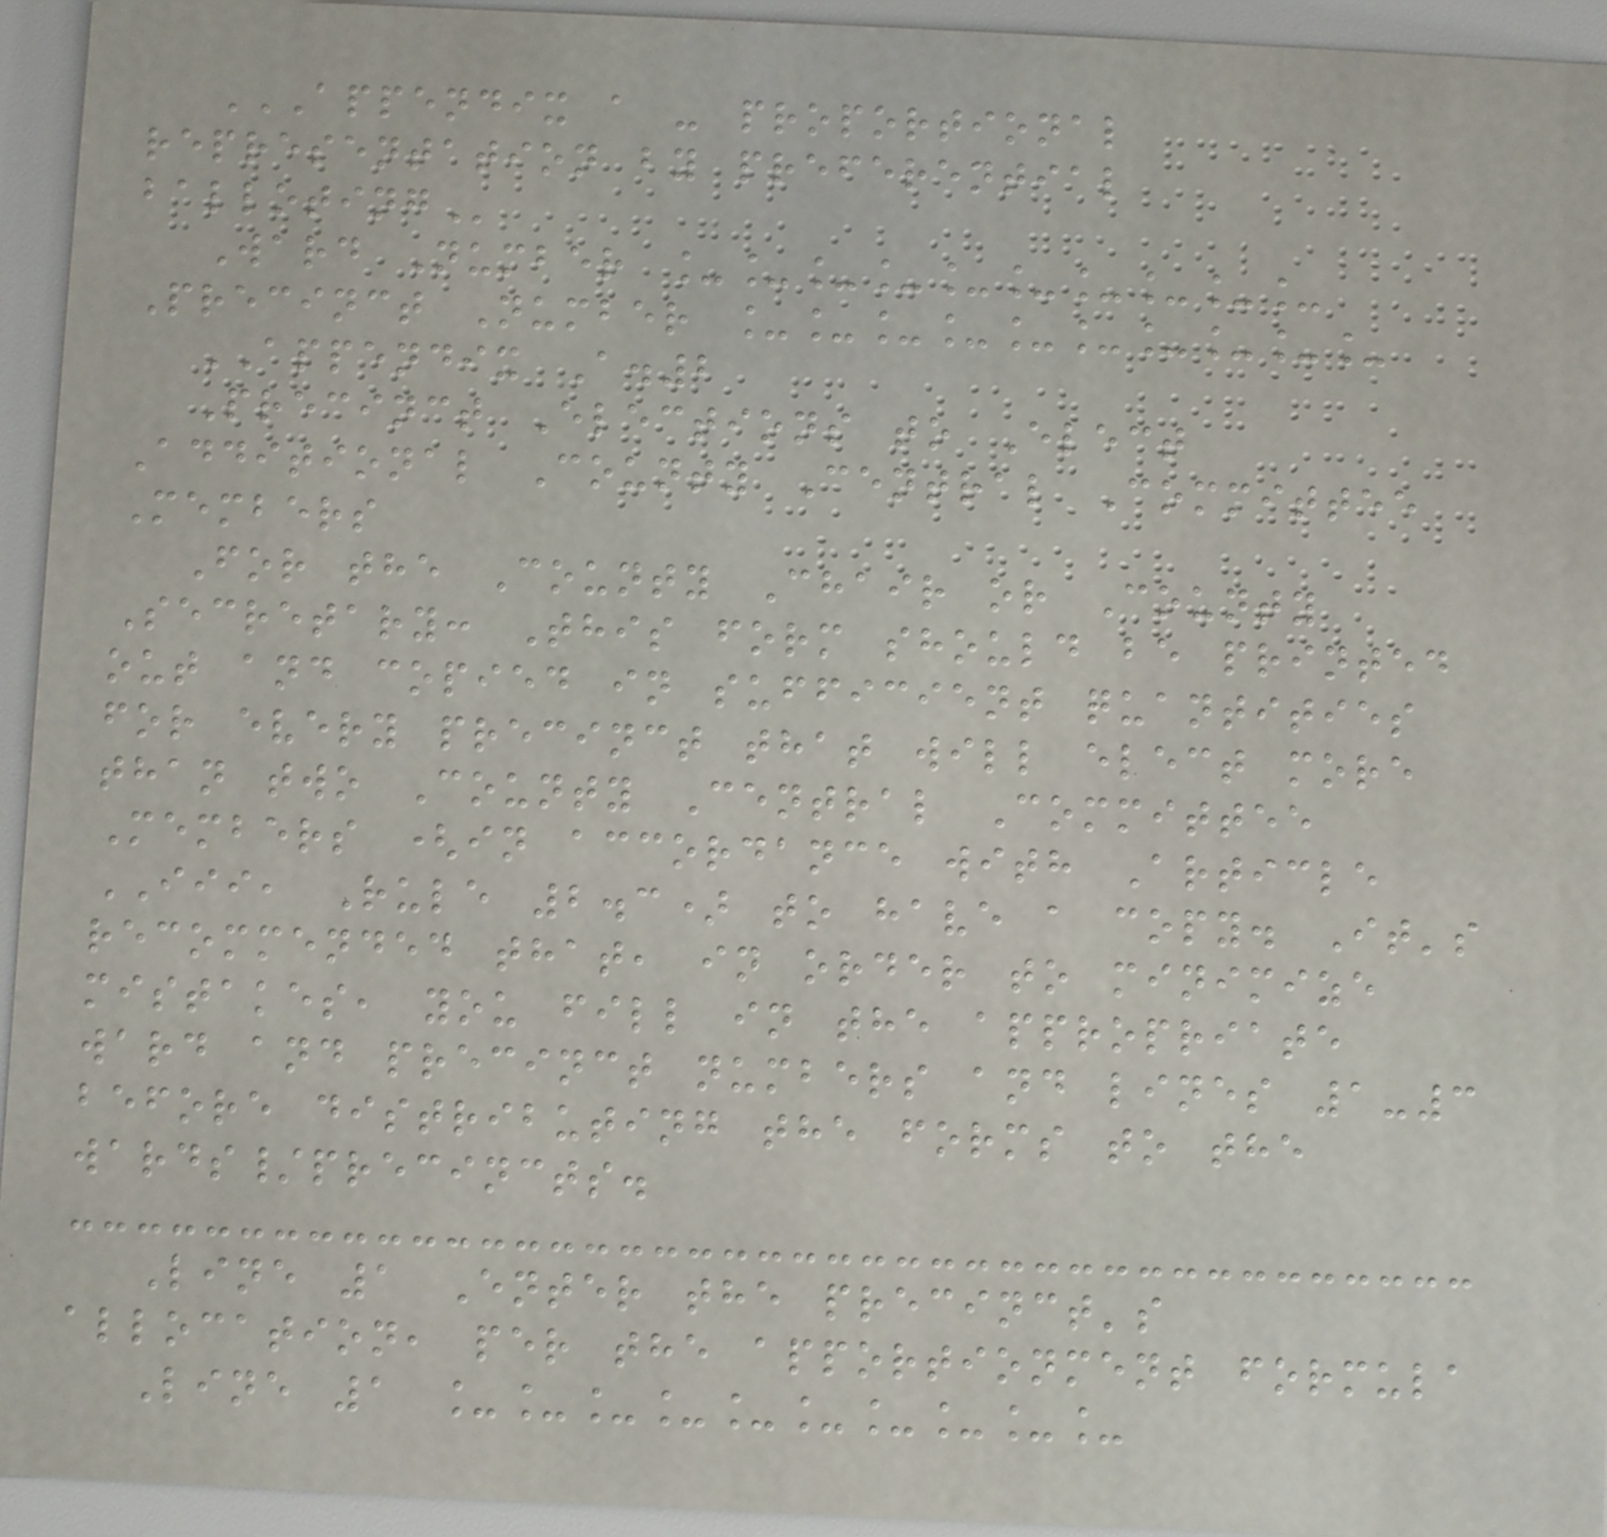APPENDIX A - PROPORTIONAL
REPRESENTATION BY PREFERENTIAL
BALLOTING
Ward Number __________
Precinct Number __________
APPENDIX A.2
Precinct Elections to Elect
Additional County Central Committee
Members
For the County Chair or County
Secretary: This form should be printed
out and copied in sufficient quantities
for every precinct that will elect more
than two County Central Committee
Members (in accordance with Article
III, Rule 2.3) to have a copy. It's
recommended that, in order to minimize
mistakes, you fill in the appropriate
ward and precinct numbers and lines 1-3
before distributing the forms to the
wards/precincts.
Line 1 Enter the precinct's
allocation, per the apportionment formula
Line 1 __________
